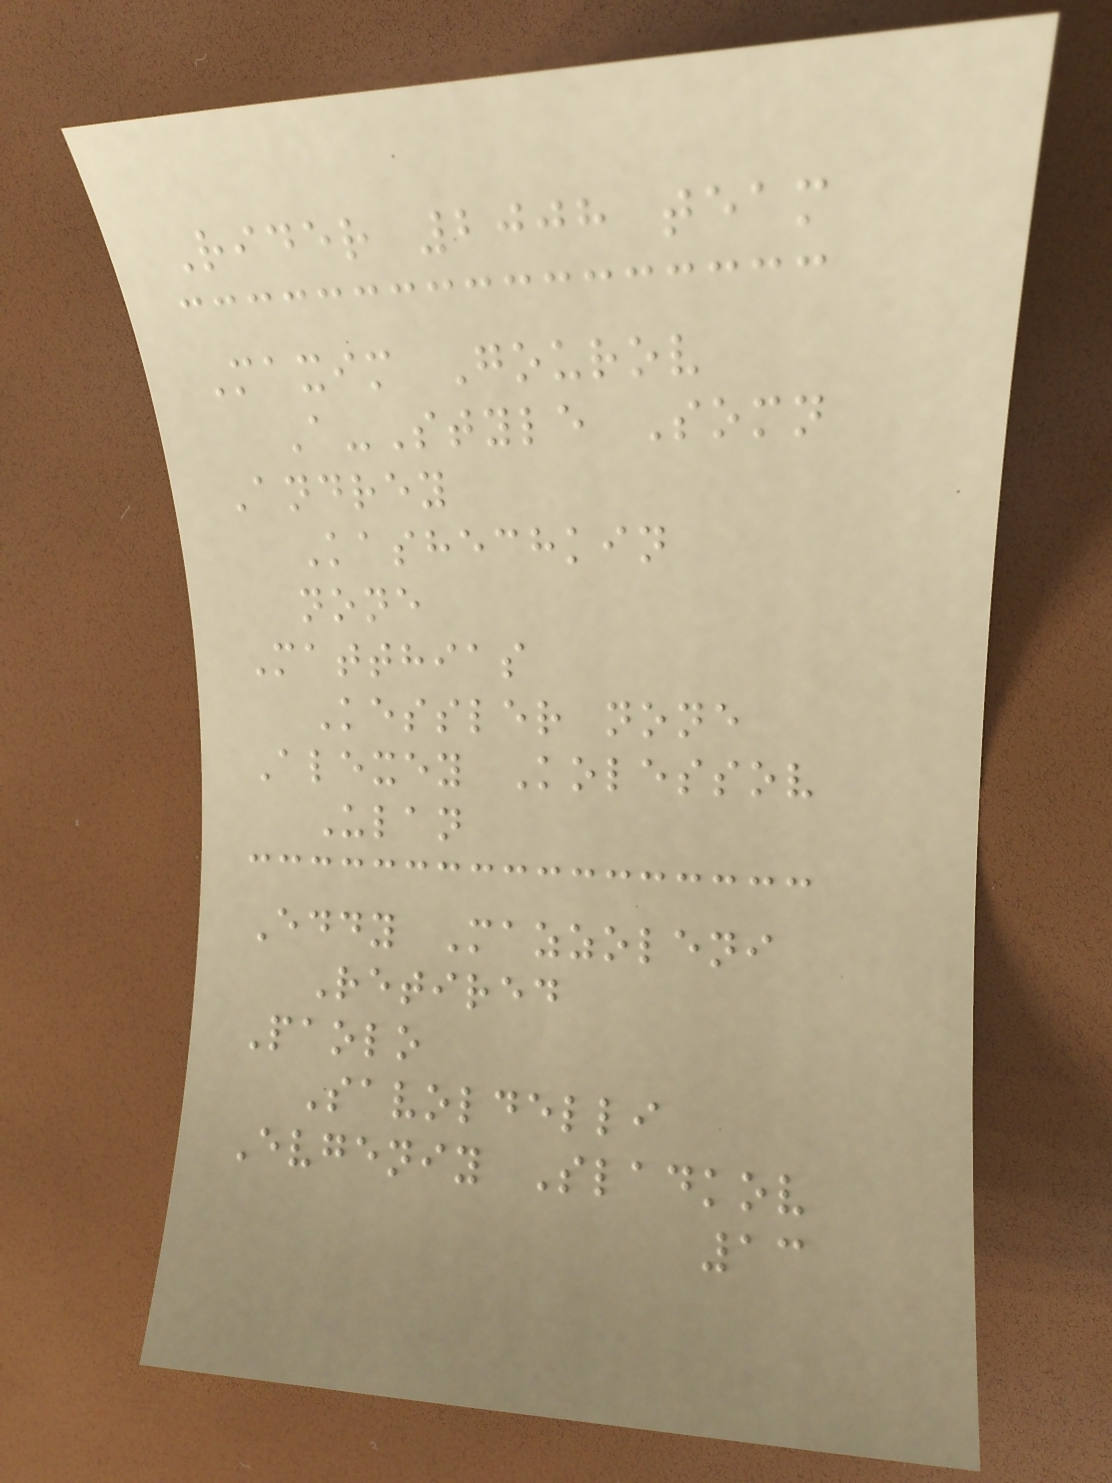Rider 2008 team
Maxim Gourov
A-Style Somn
Andrey
Kashechkin
none
Matthias
Kessler none
Alexey Kolessov
Ulan
Eddy Mazzoleni
Retired
Paolo
Savoldelli
Evgeniy Sladkov
13
